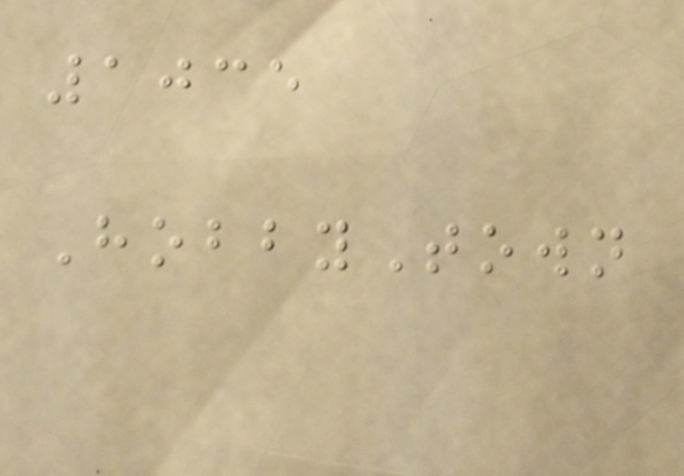1035
HobbyTown
